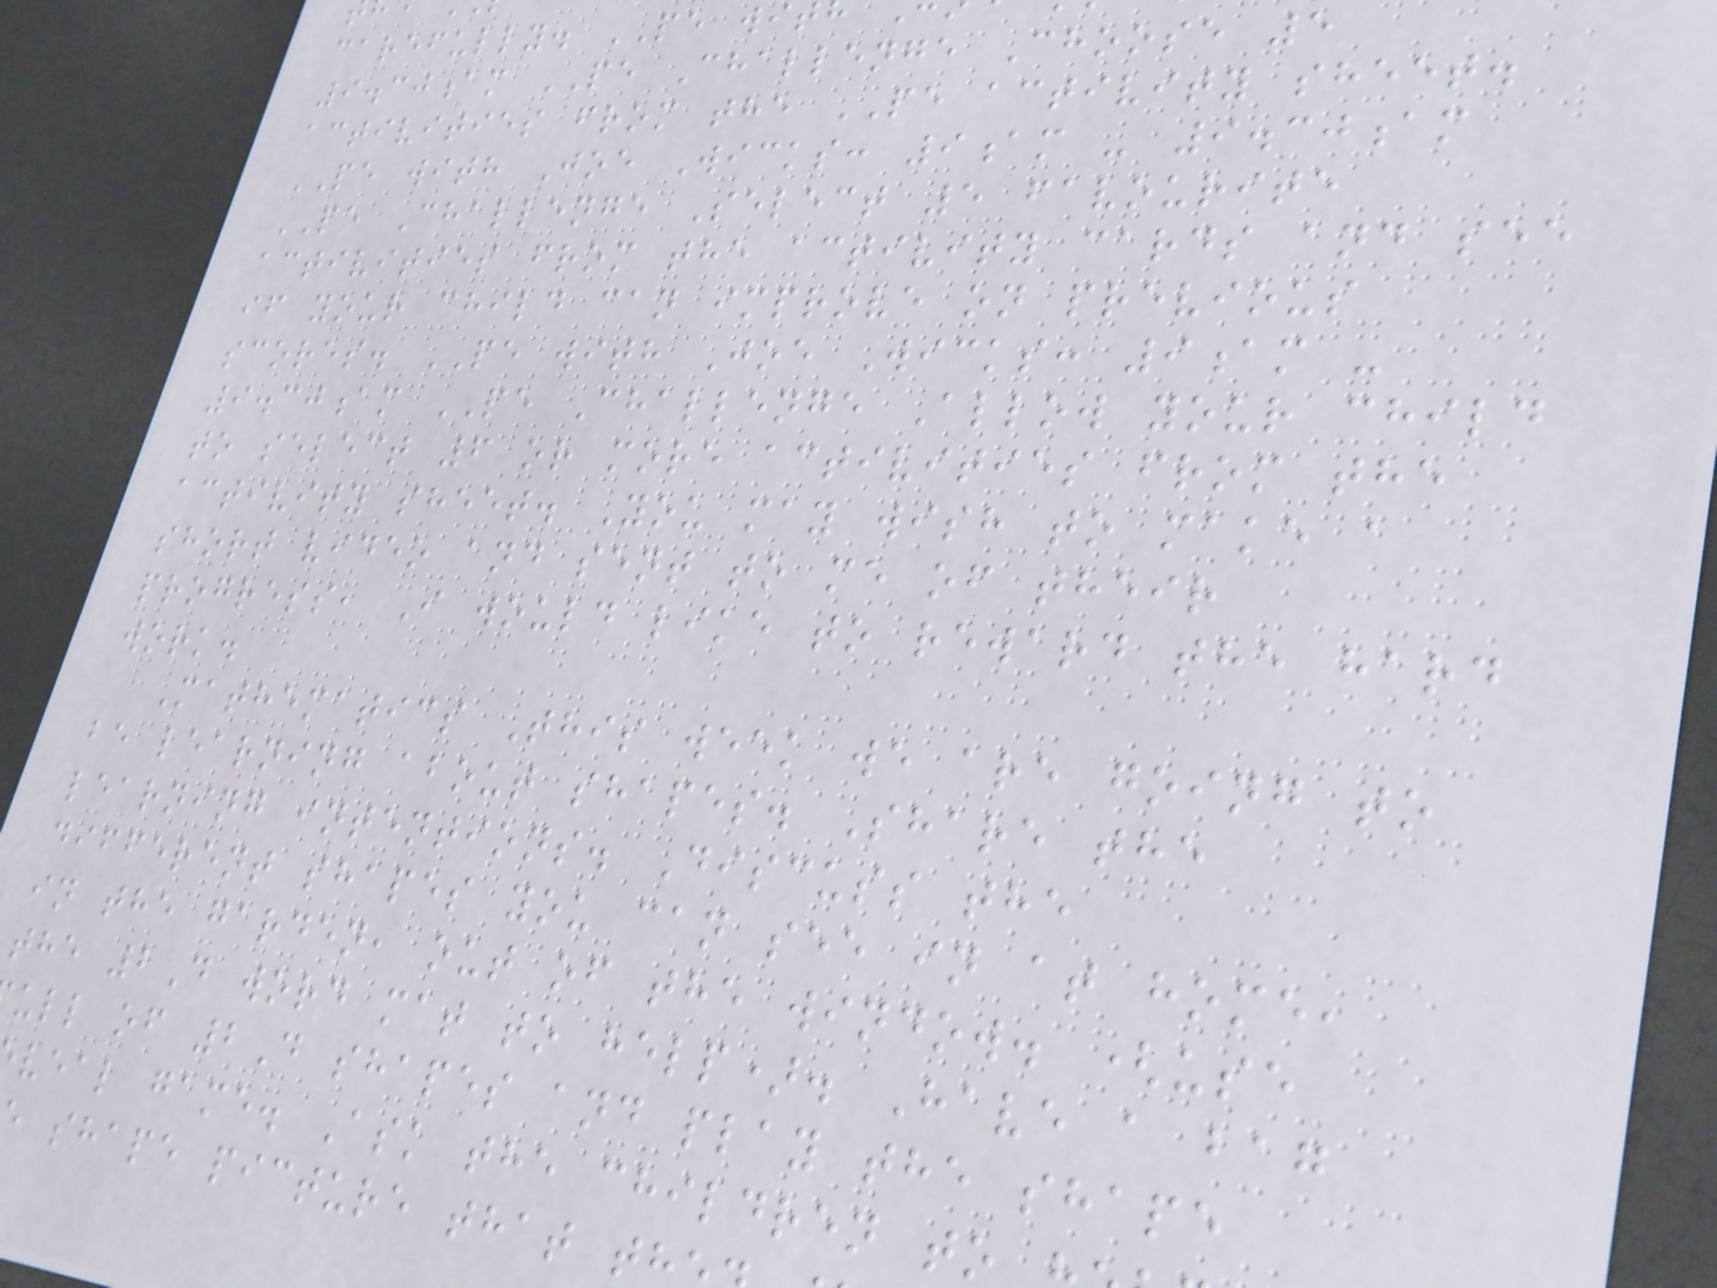carefully. PE wi
9.30am PE Challenge Choose 5
activities from the PE activity sheet.
PE with Joe Wicks: 9am - 9.30am
PE Challenge Select 5 favourite
activities from the activity cards and see
if your child can improve on previous
scores. PE with Joe Wicks: 9am -
9.30am PE Challenge Allow your child
to select 6 or more activities from the
activity sheet. You may wish to make a
short video and sent to me of their
progress, I would like to reward the hard
work.
Mathematics This week we are going to
be learning about shapes. Share the
learning intentions. Discuss the
different shapes you can see in at home,
in the garden, out of the window. (use
the 2D word mat to help). Have a bag
ull of 2D shapes and play the shape
veal game. Ask the children to
shape picture that th
